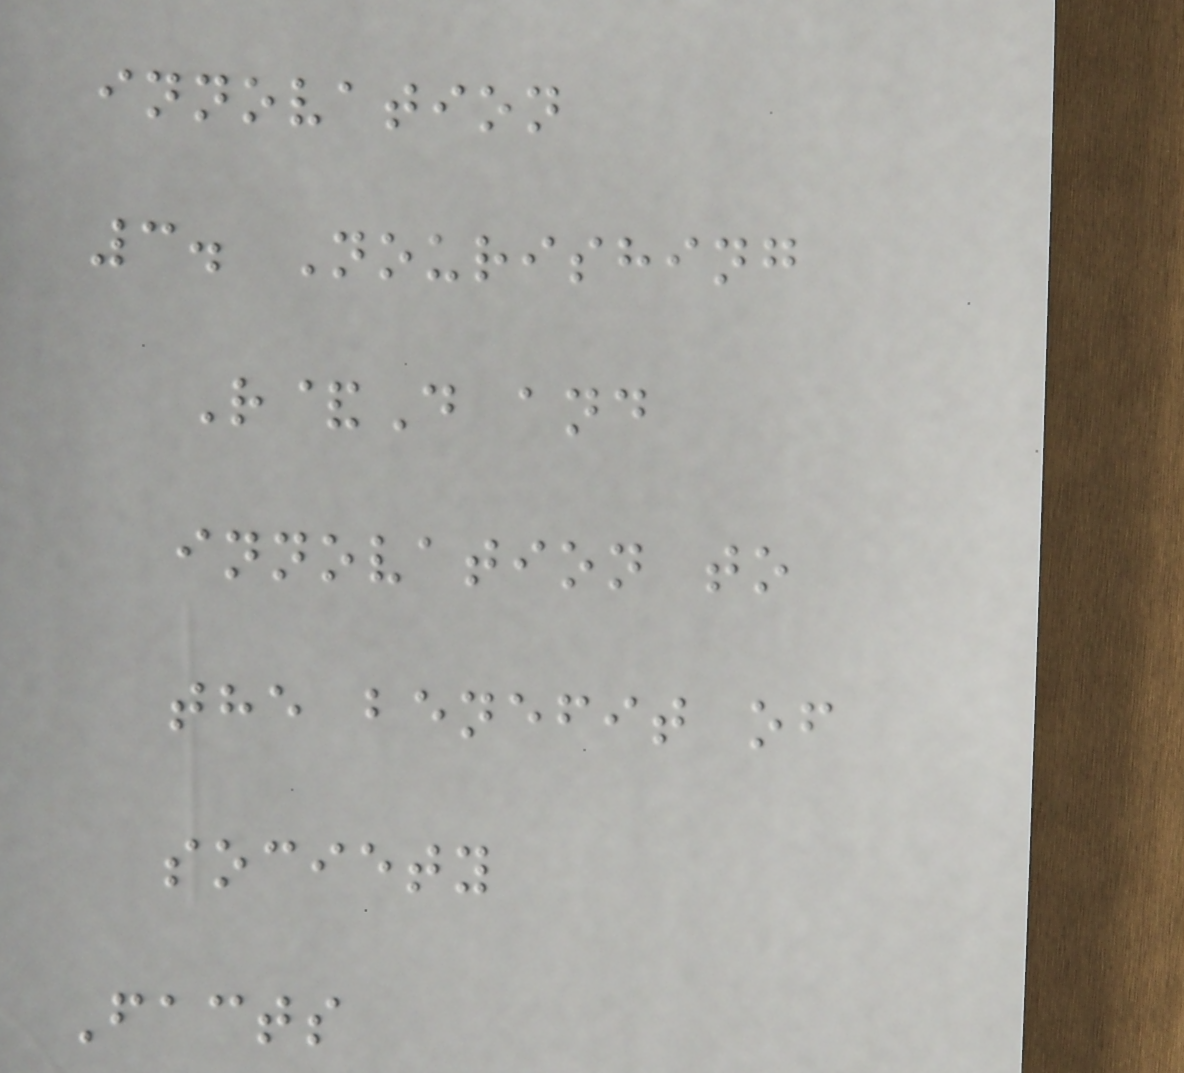innovation
3. Nourishing
R&D and
innovation to
the benefit of
society
Facts
